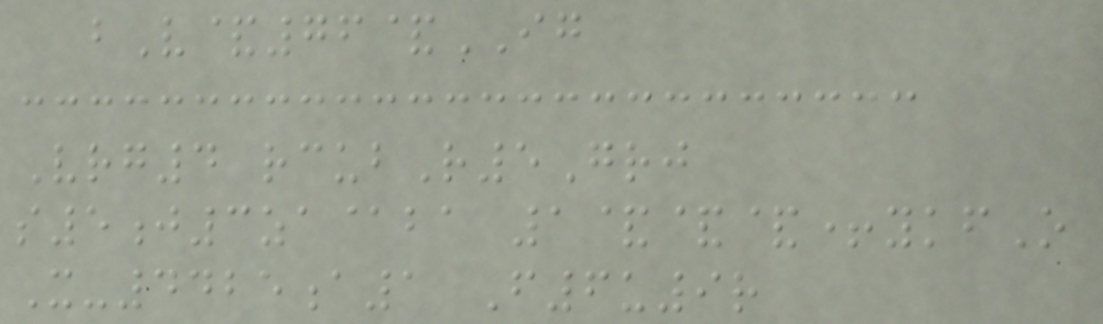bV&76&IG
Vrg4 rcubR5Grj
s5j3za@ba 1&&&+ykfO
X-4425a1 F6u9r
